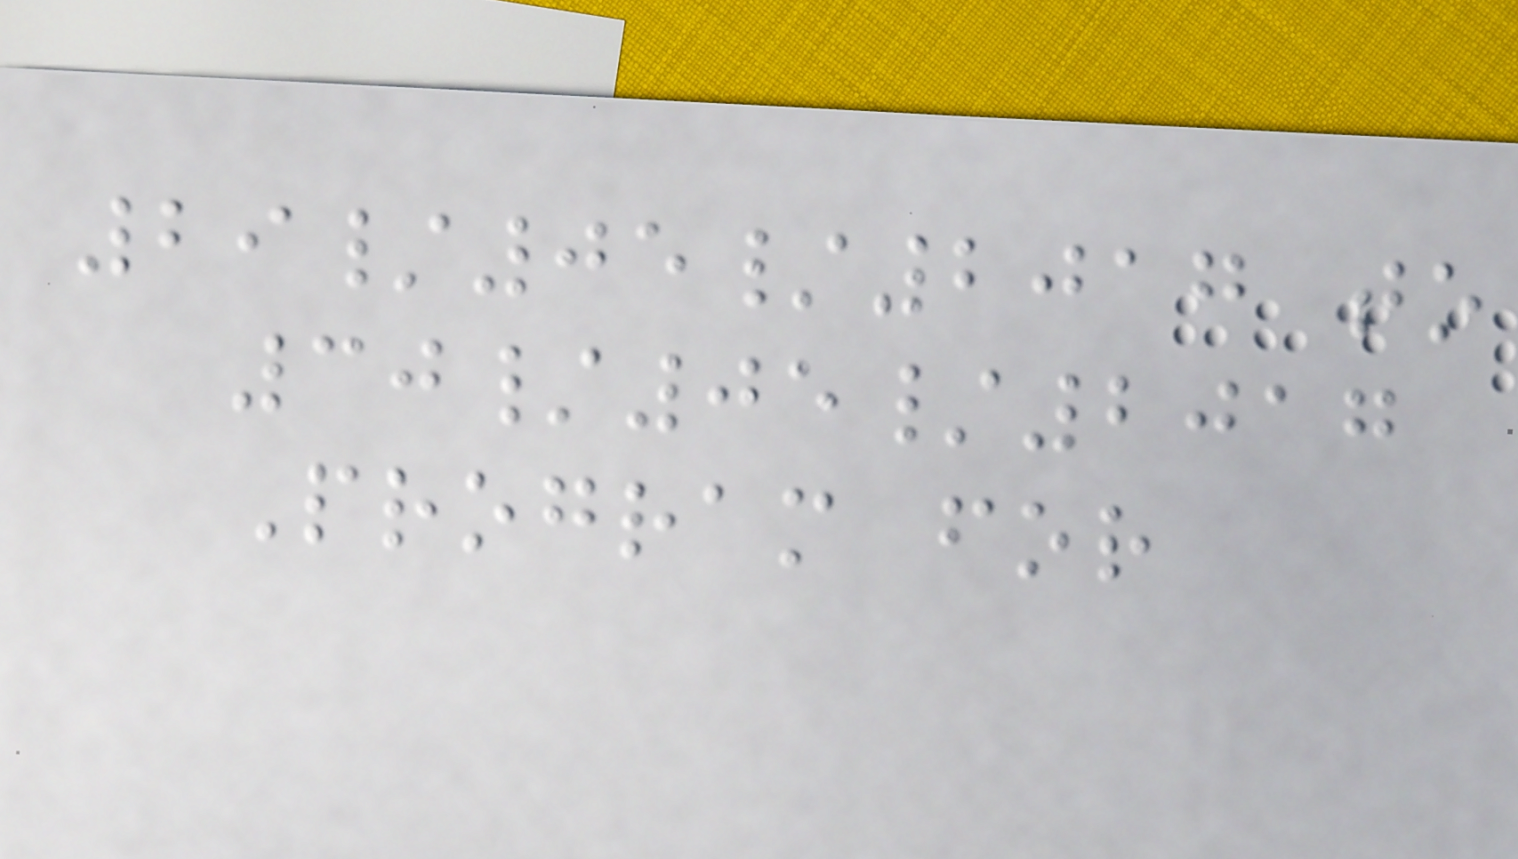29/05/2017 to
30/05/2017
Program for
